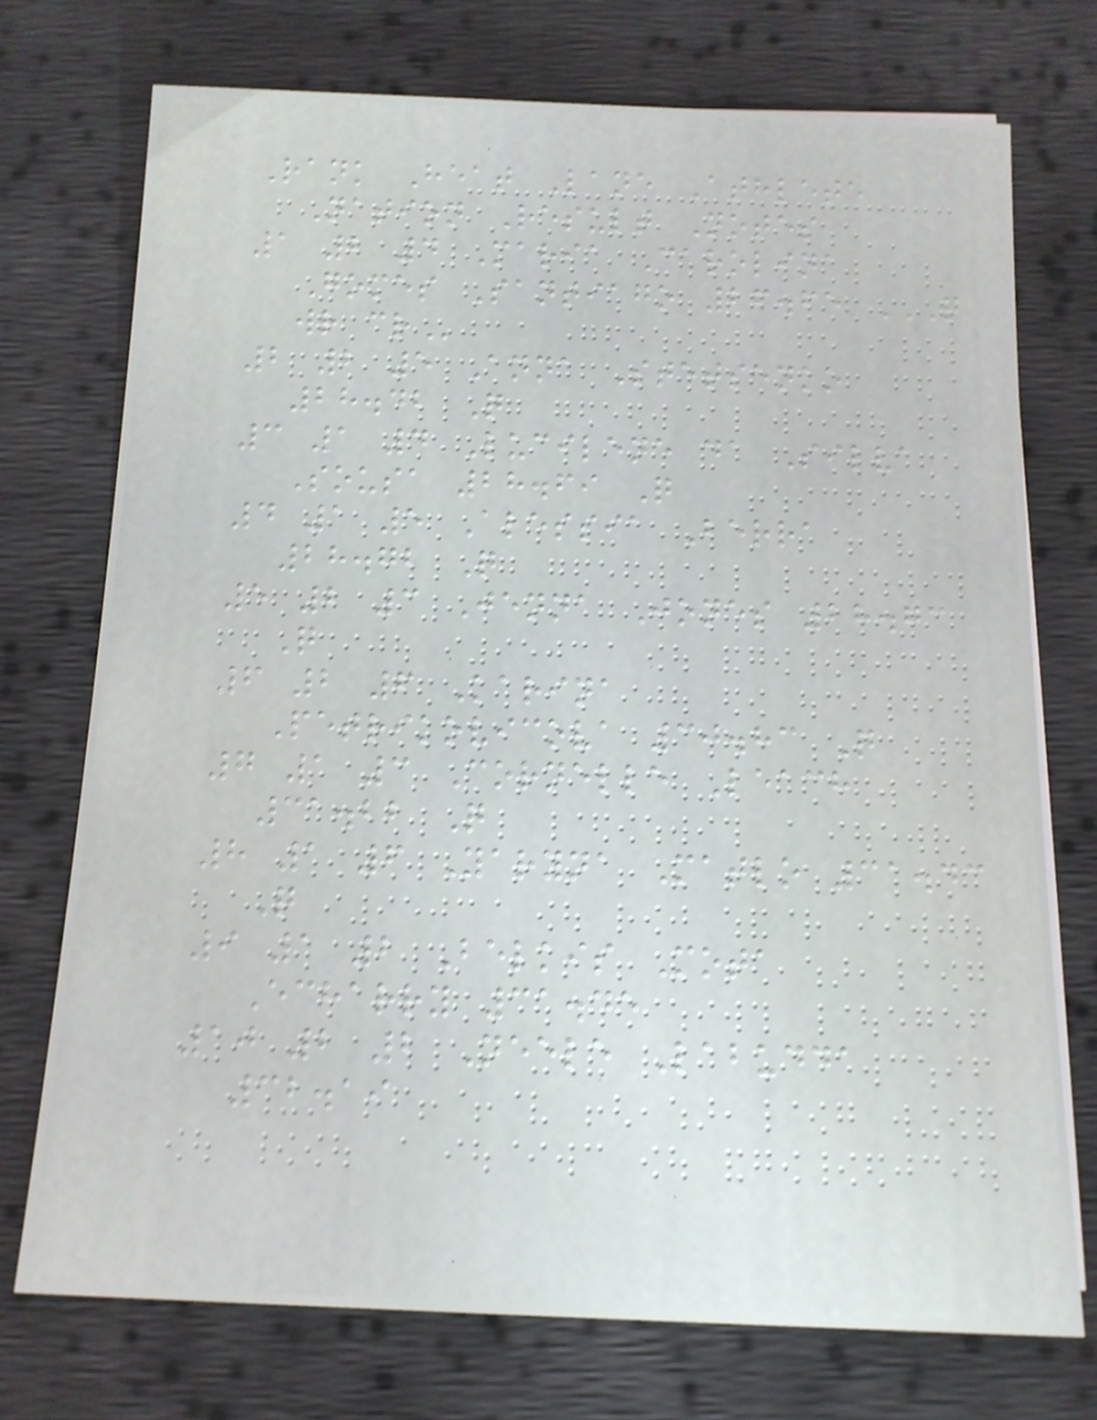Rank Heat Lane Athlete
Nation Result Notes
1 2 4 Maria Carolina
Gomes Santiago 26.65 Q
WR CR
2 2 5 Anna Stetsenko
28.42 Q
3 1 4 Lucilene da Silva
Sousa 28.69 Q
4 1 5 Alessia Berra
28.72 Q
5 2 3 Jenna Jones 28.73
Q
6 2 6 Karina
Petrikovicova 30.83 Q
7 1 3 Cornelle Leach
31.22 Q
8 1 6 Yaryna Matlo 31.43
Q
9 1 2 Belkis Mota
Echarry 31.45
10 2 2 Neele Labudda
32.19
